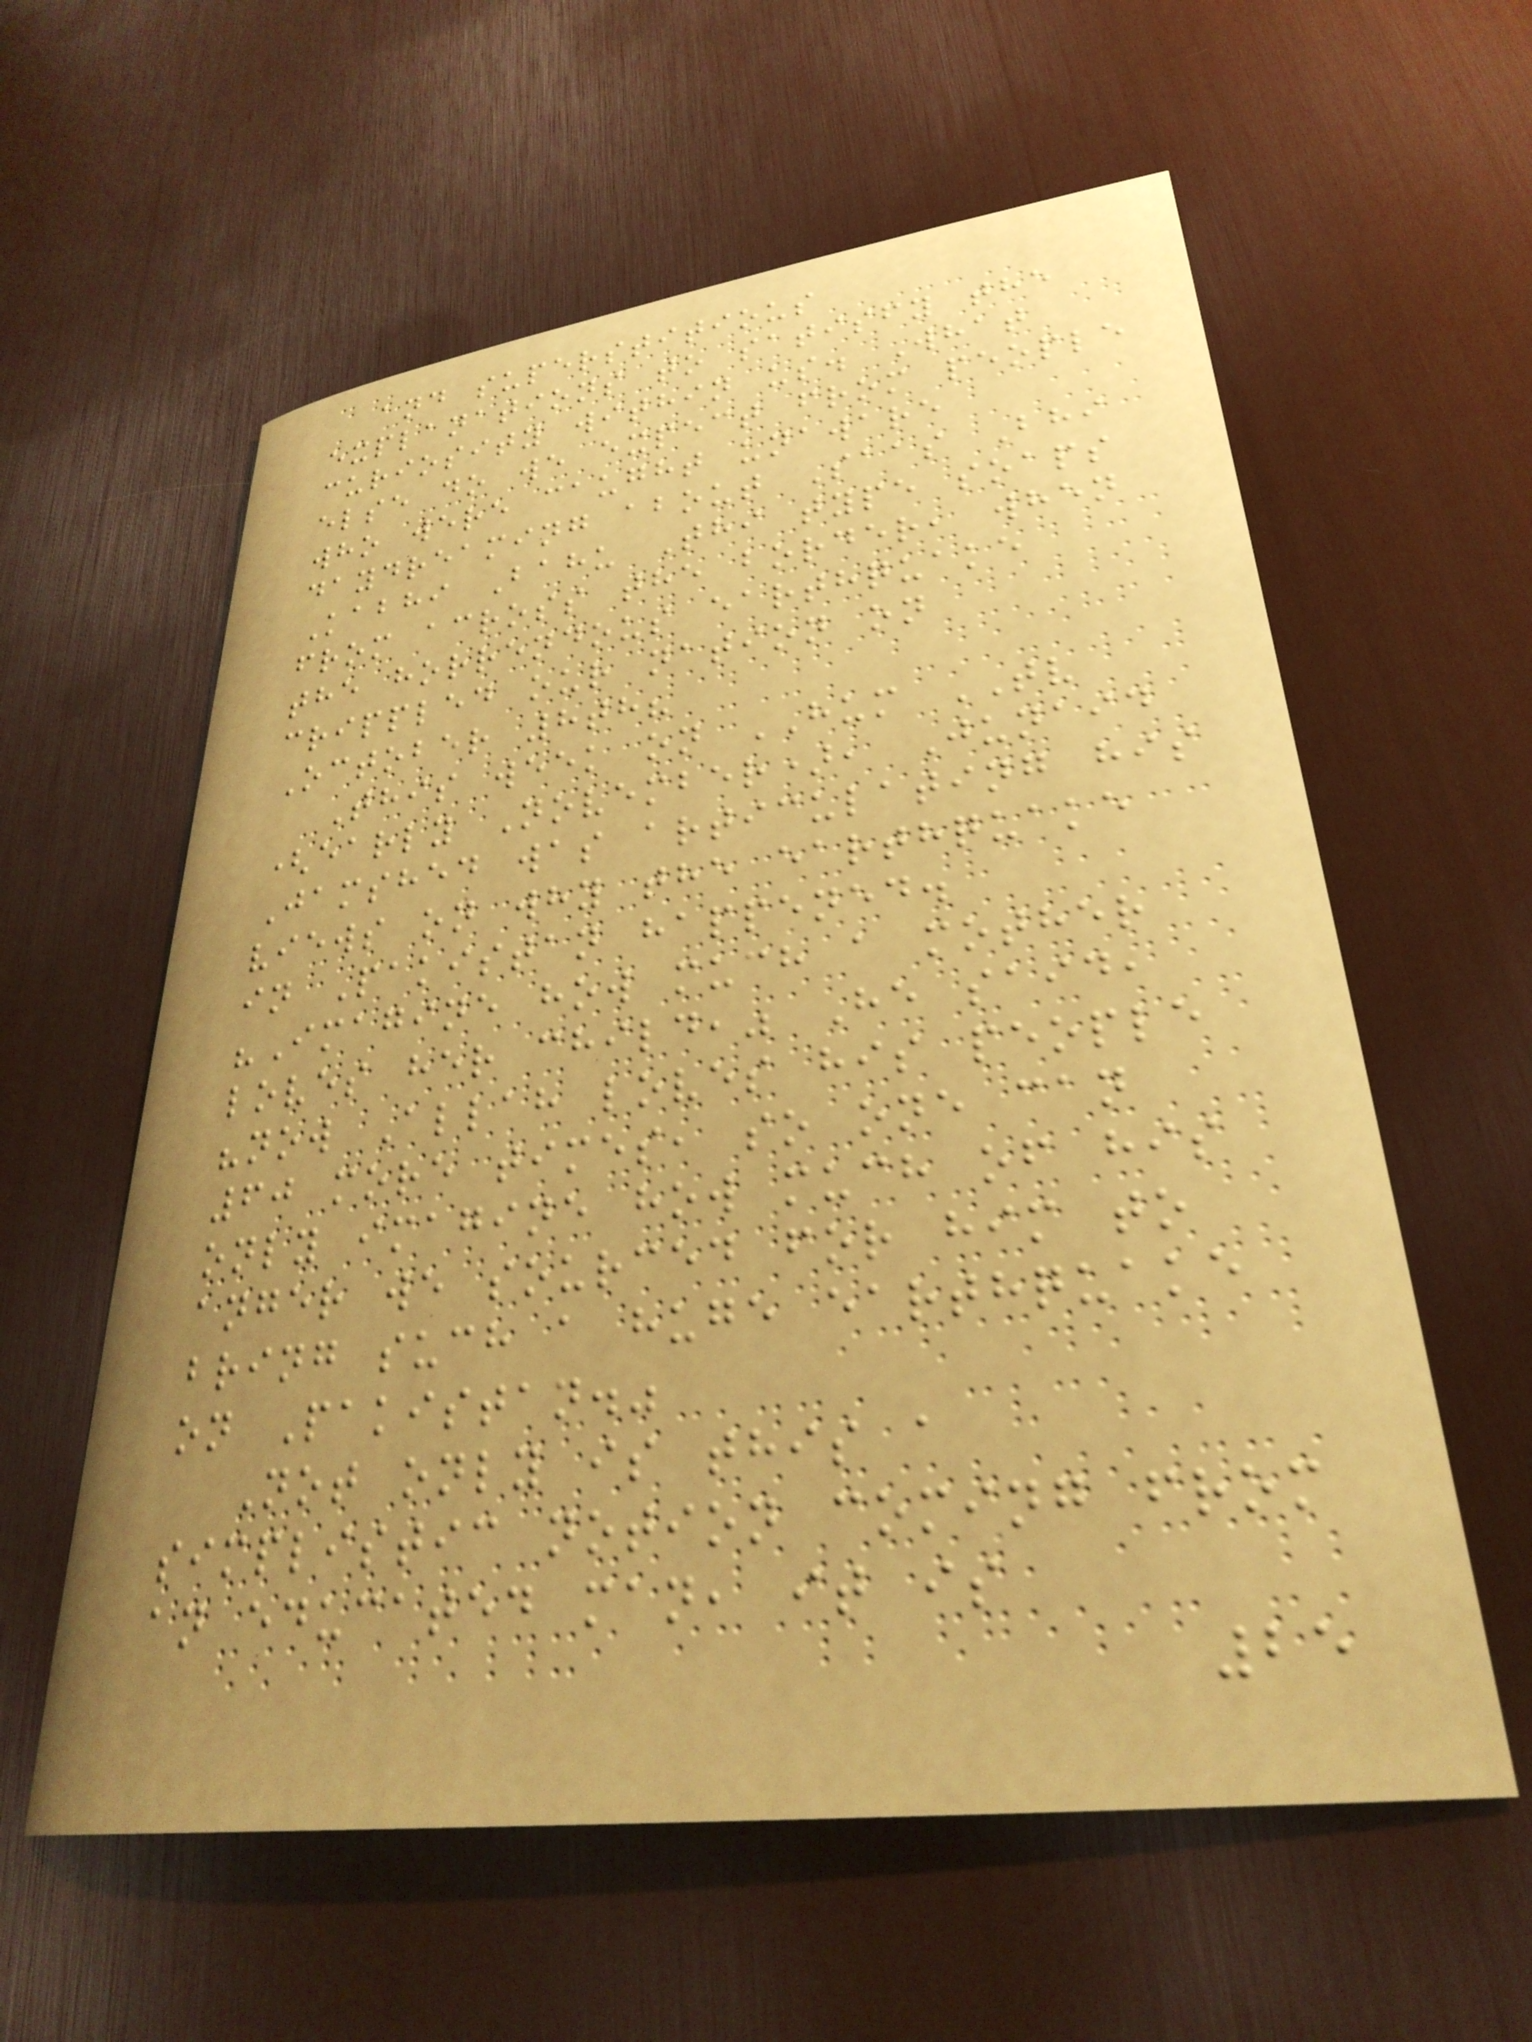and superstitious
explanations to satisfy the
curiosity within us. What
else do we expect from people
who were caught unaware
daydreaming about Saas Bhi
Kabhi Bahu Thi type soaps
from across the border, when
the horrendous earthquake
crippled our nation on
October 8th?
This week on HUM TV
(early November), Junaid
Jamshed was articulating his
views on why the earthquake
in Pakistan happened.
"Imagine how much a mother
loves her child," He said,
"now Allah loves his people
60 more times, so one can
only imagine how much of his
anger we sourced for him to
bring such a huge earthquake
on Pakistan."
Not only is this a
simplistic notion coming from
an educated man, it is
25
